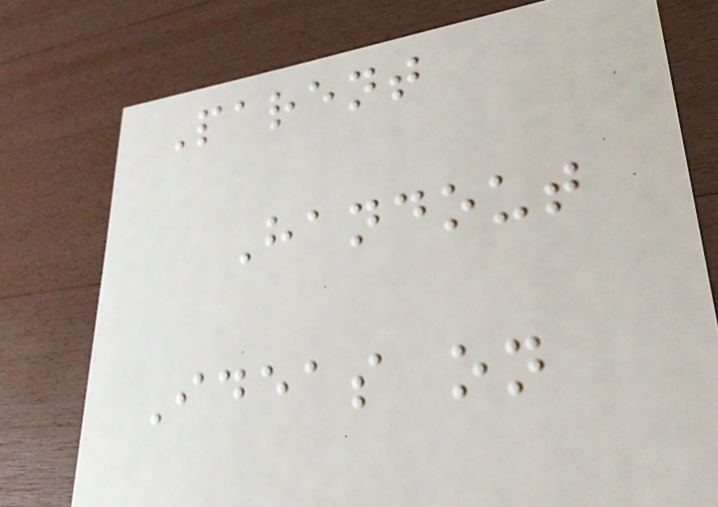Parent
Handout
Ideas on
